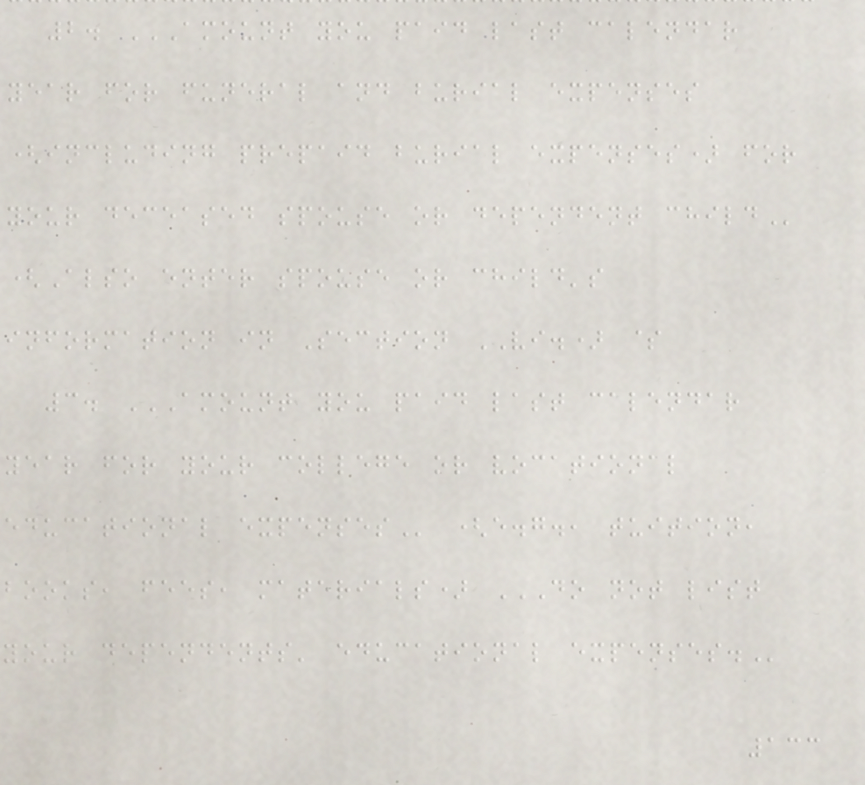2. AMOUNT YOU PAID LAST CALENDAR
YEAR FOR FUNERAL AND BURIAL EXPENSES
(INCLUDING PREPAID BURIAL EXPENSES) FOR
YOUR DECEASED SPOUSE OR DEPENDENT CHILD
(Also enter spouse or child's
information in Section VI.) $
3. AMOUNT YOU PAID LAST CALENDAR
YEAR FOR YOUR COLLEGE OR VOCATIONAL
EDUCATIONAL EXPENSES (e.g., tuition,
books, fees, materials) DO NOT LIST
YOUR DEPENDENTS' EDUCATIONAL EXPENSES.
133
